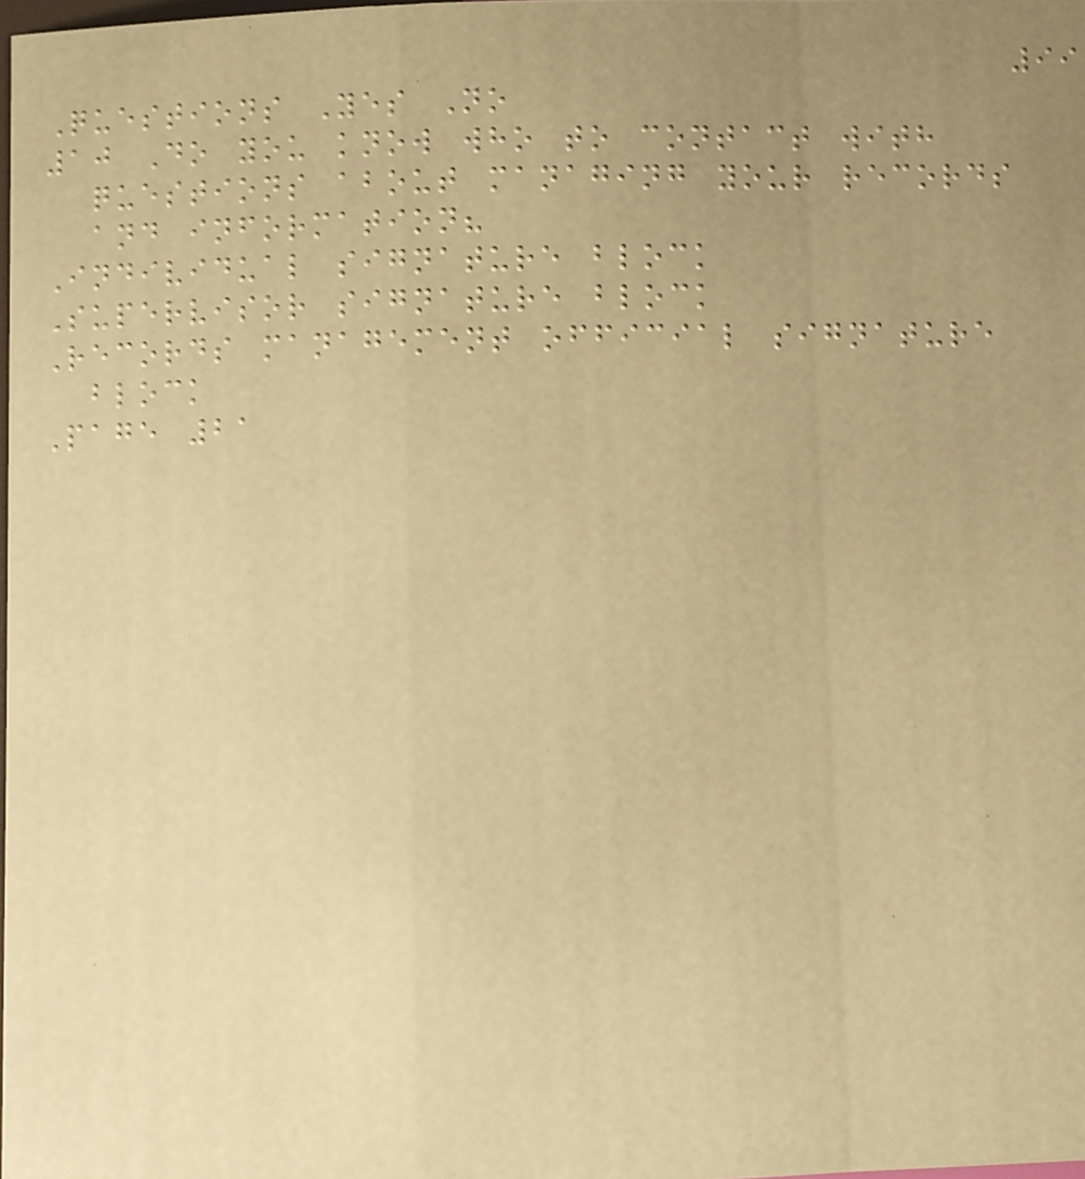99
Questions Yes No
10 Do you know who to contact with
questions about managing your records
and information?
Individual signature block
Supervisor signature block
Records management official signature
block
Page 21
